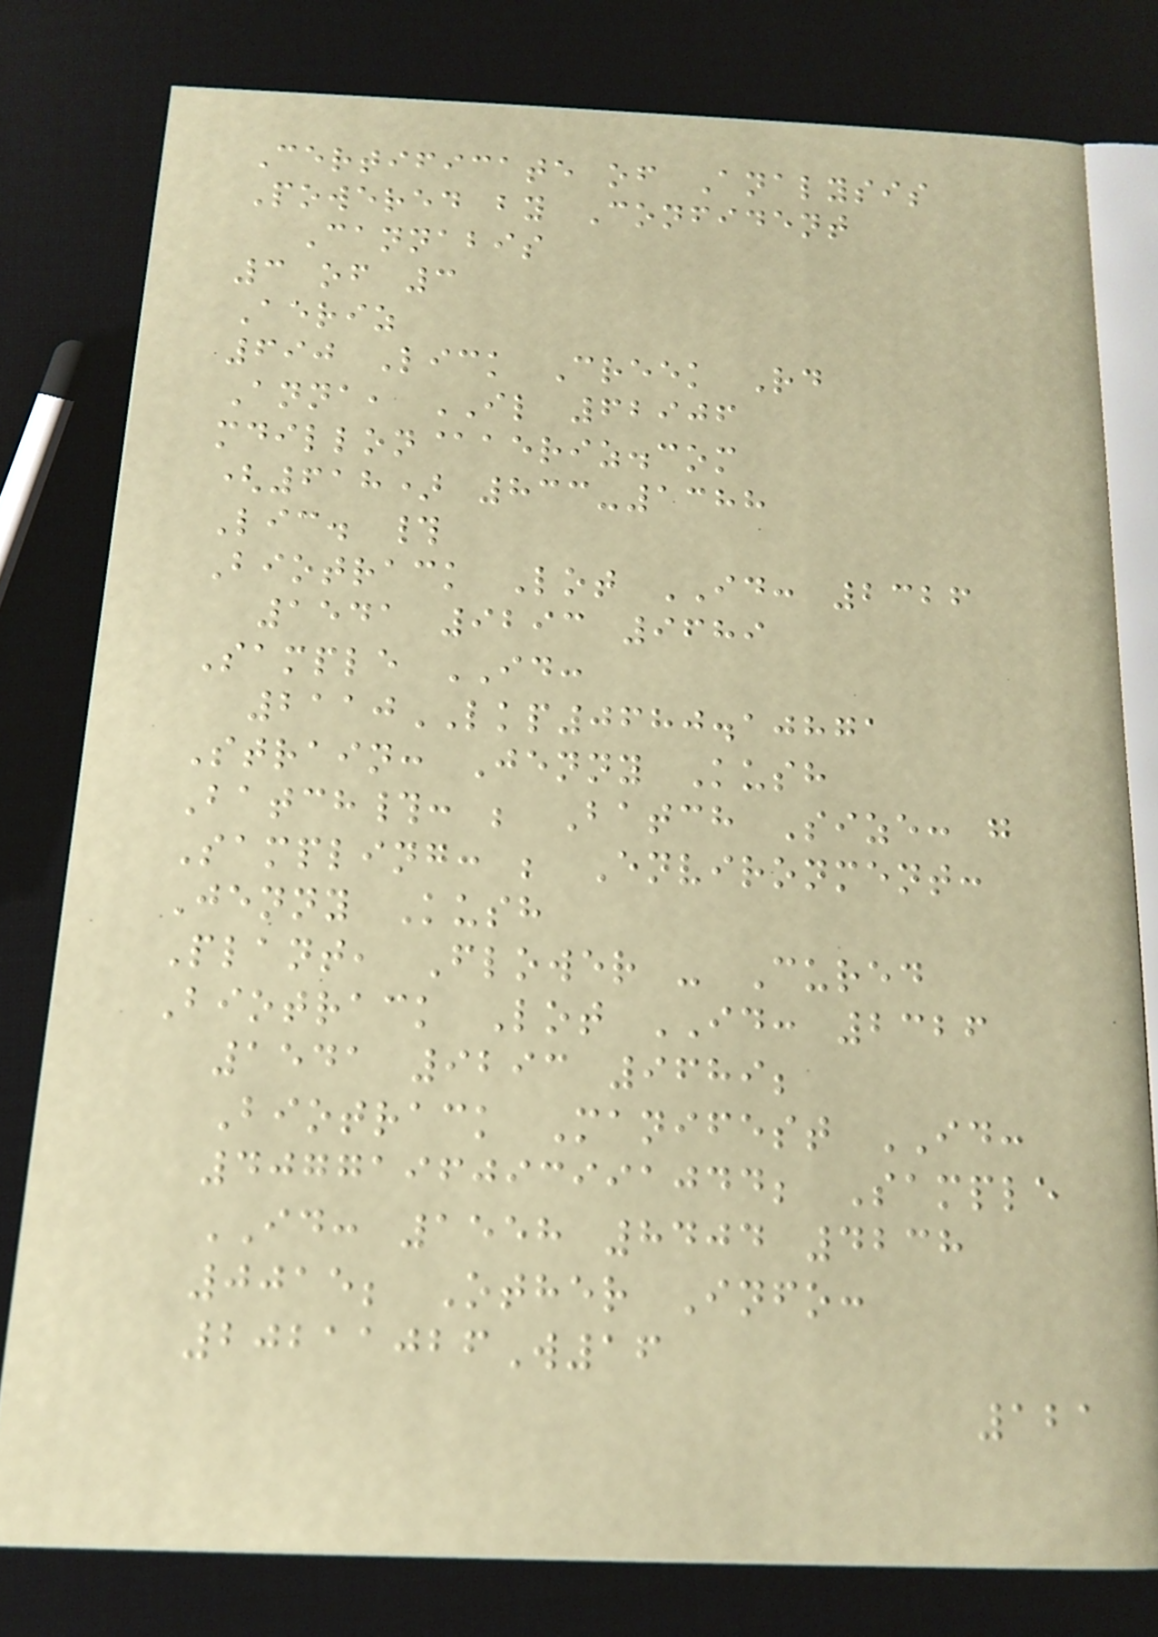Certificate of Analysis
Powered by Confident
Cannabis
3 of 3
Aeriz
690 Lick Creek Rd
Anna, IL 62906
mdillon@aeriz.com
(618) 833-1388
Lic. #
Biotrack Lot ID: 2326
1541 9293 9689
Sample ID:
2110LKP0680.10871
Strain: Jenny Kush
Batch#: ; Batch Size: g
Sampling: ; Environment:
Jenny Kush
Plant, Flower - Cured
Biotrack Lot ID: 2326
1541 9293 9689;
Biotrack Manifest ID:
4077196093991044; Sample
ID: 1558 8404 4238
0015; Other Info:
20211026W16
121
